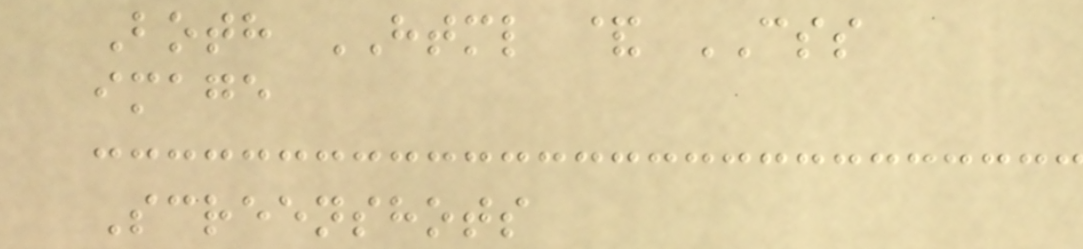Both HTML & CSS
image
Screenshots
